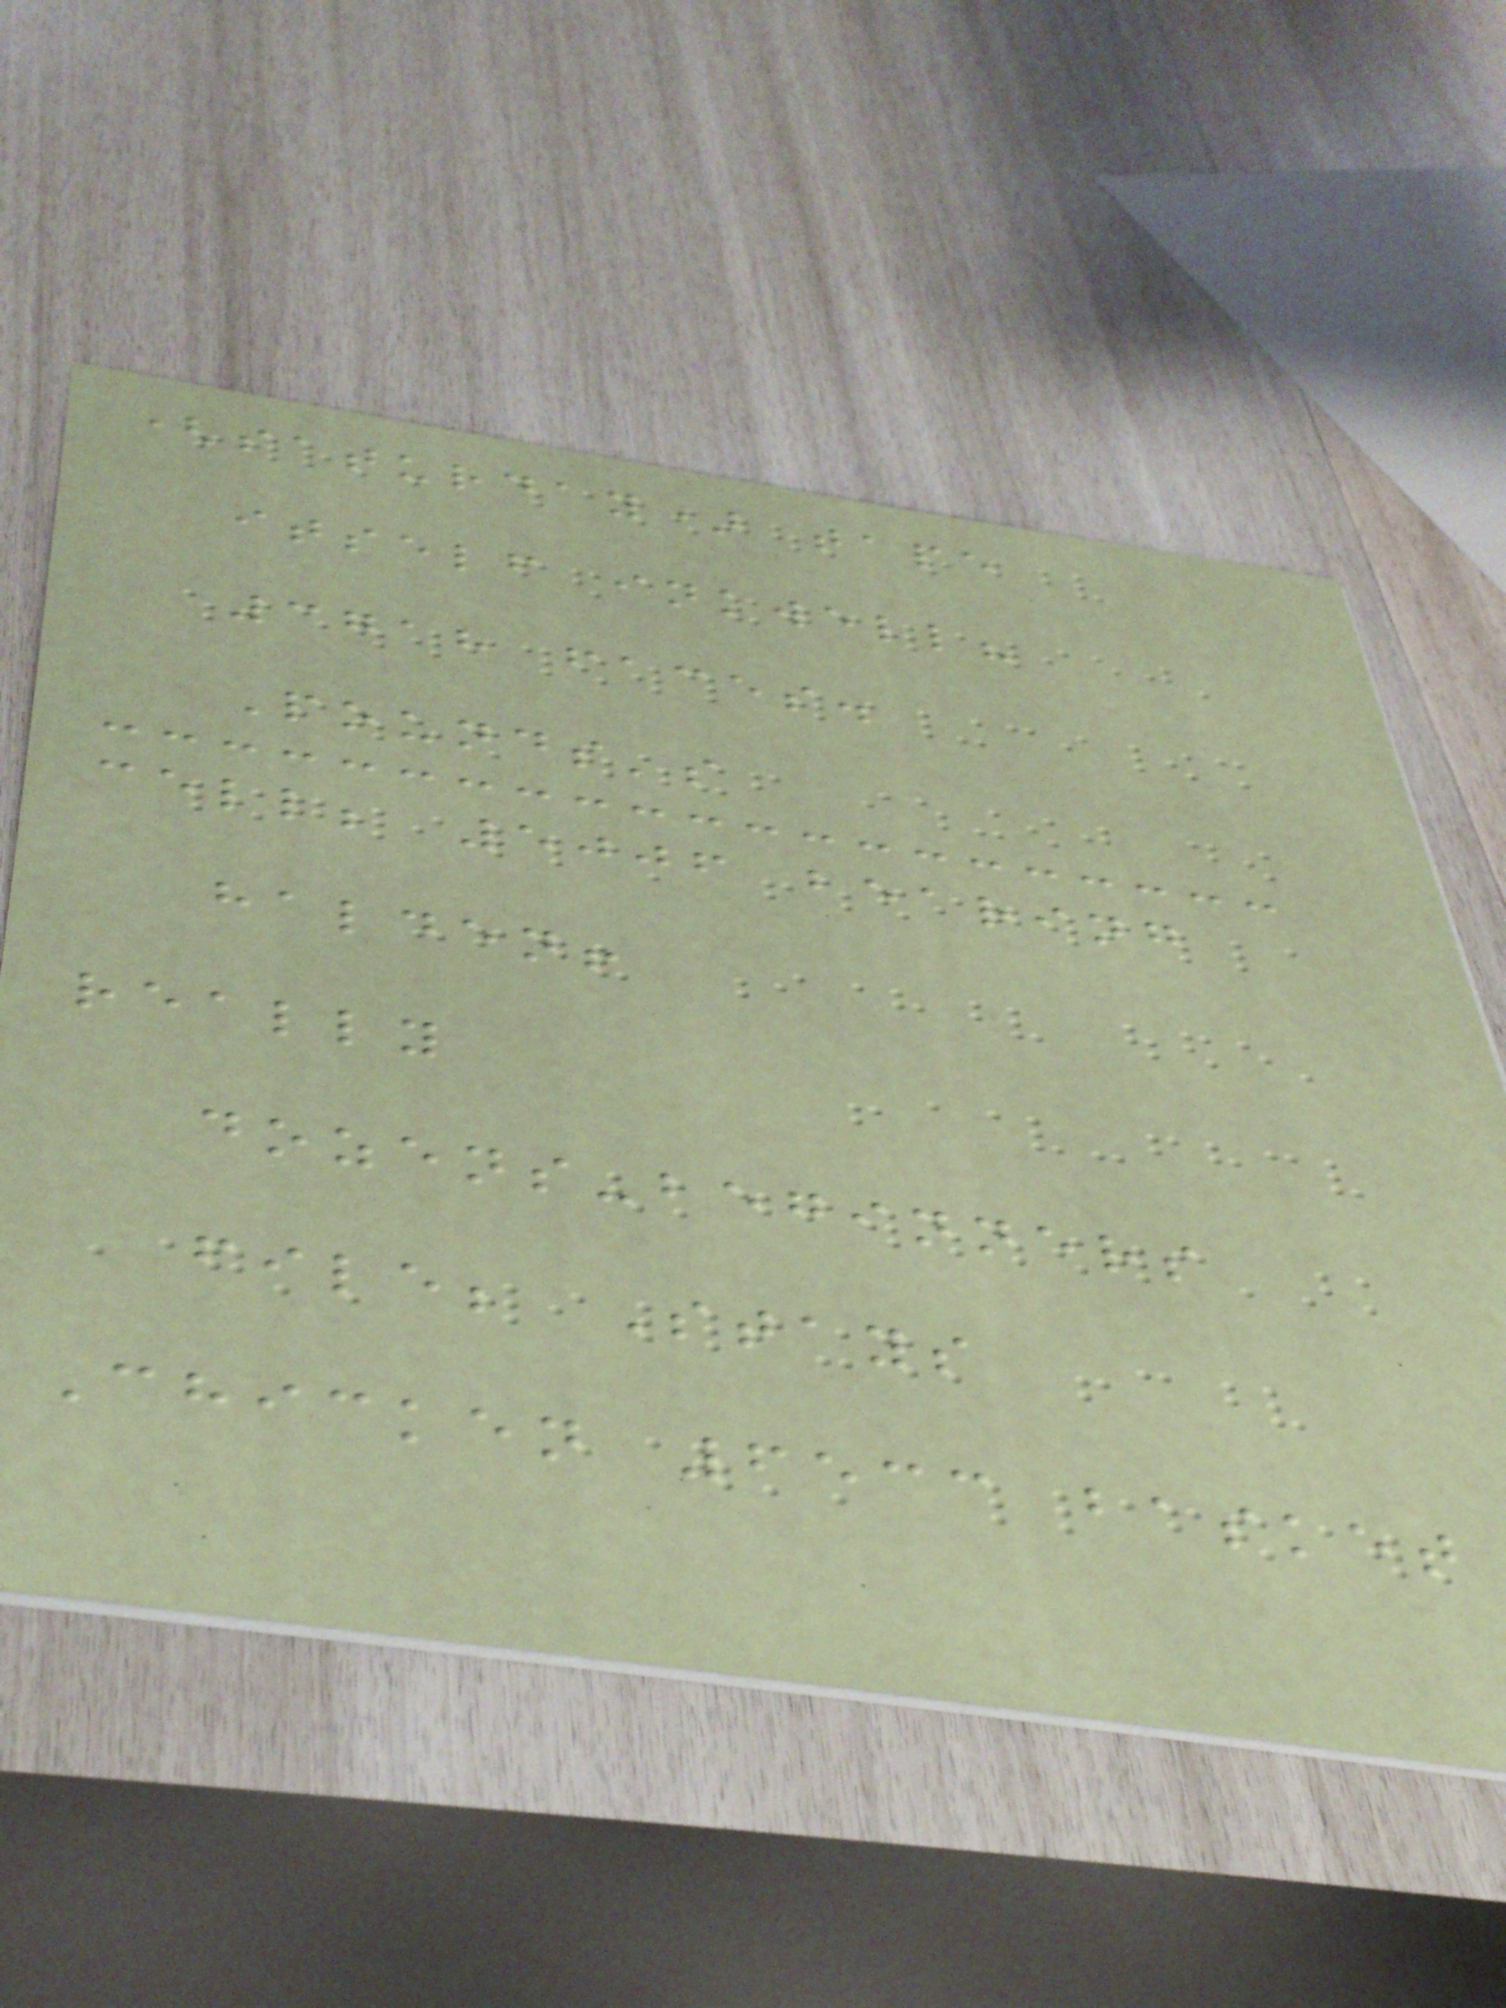(saturday) tape
itself inkwell?
3718 faces.
Pounds's
cell; 5006 bearing
halden!
really
dozens-beginners
file; Stays
Chicken 6533 basket
